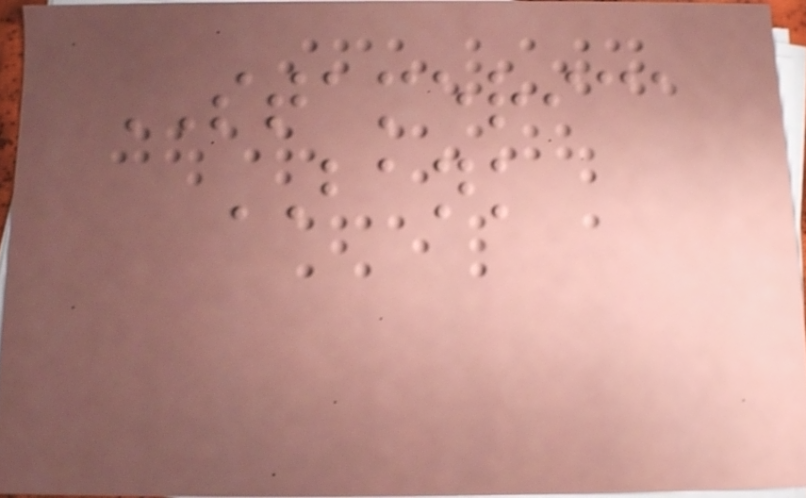STAMERICA
BANK
